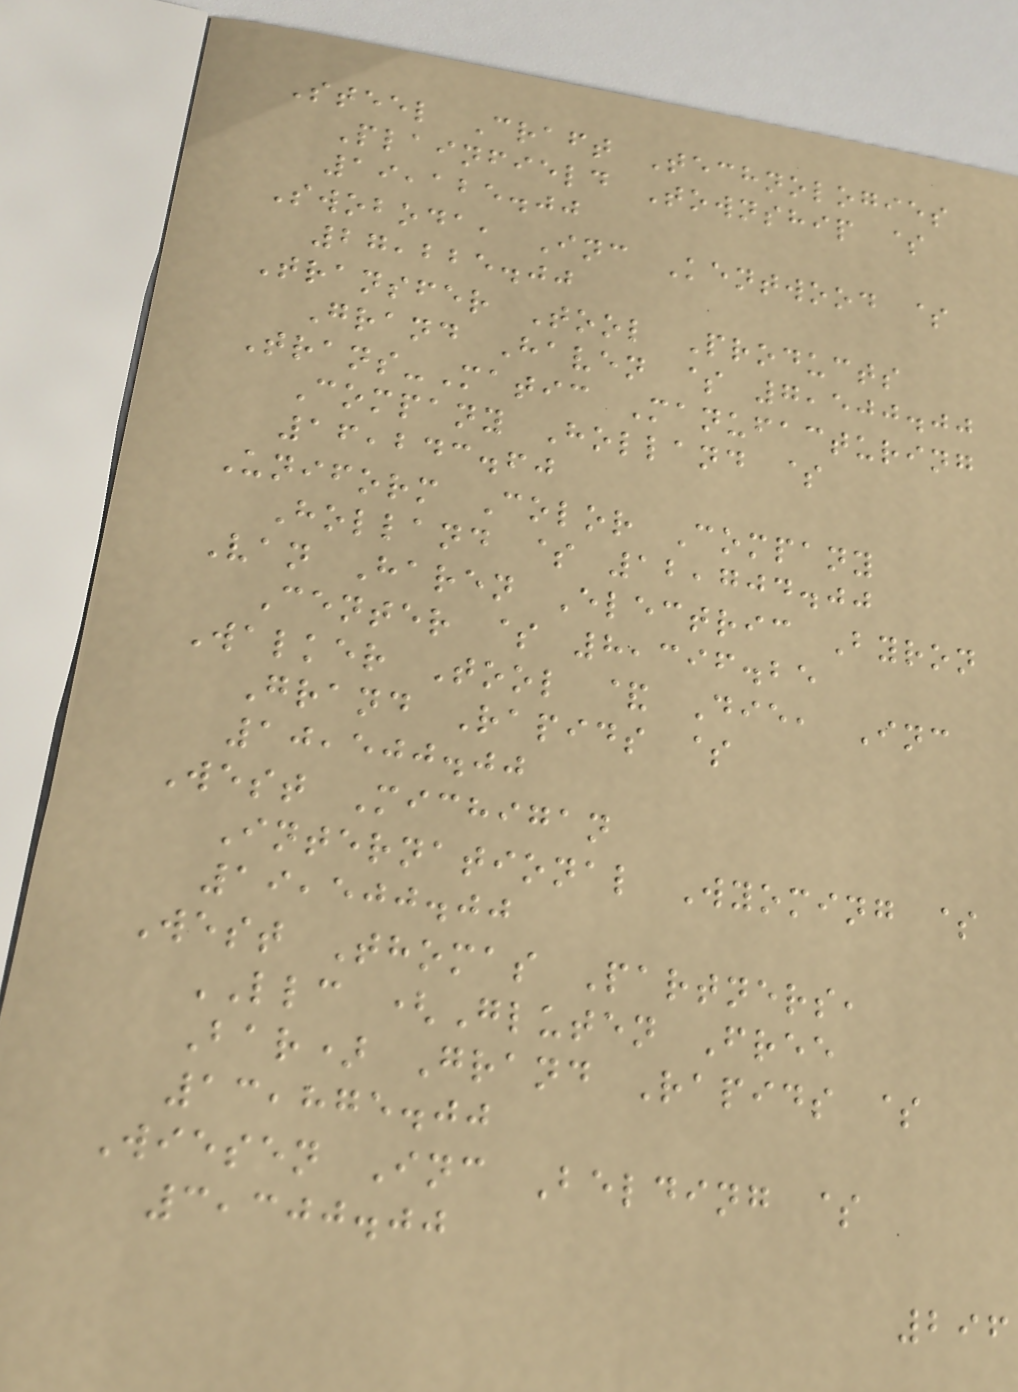Steel Craft Technologies
Plainfield Township $
19,125.00
Swoboda, Inc Kentwood $
27,225.00
Transfer Tool Products
Grand Haven $ 7,500.00
Trans-Matic Manufacturing
Company Holland $
16,243.60
Uniform Color Company
Holland $ 12,704.00
Van Haren Electric Byron
Center $ 8,396.25
Walker Tool & Die, Inc
Grand Rapids $
10,500.00
West Michigan
International Wyoming $
19,500.00
West Thomas Partners,
LLC (Gluten Free
Bar) Grand Rapids $
13,875.00
Wiesen Inc Belding $
3,300.00
296
